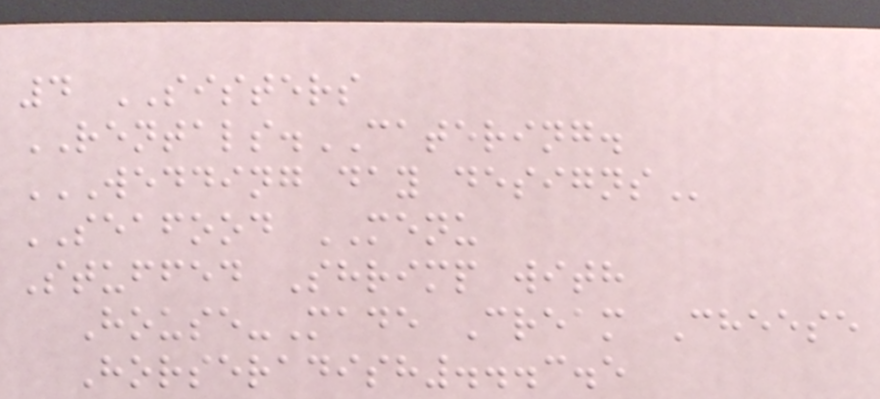4 SISTERS
RENTALS.CATERING.
WEDDING DAY DESIGNS
SEAFOOD MENU
Stuffed Shrimp with
House-Made Cream Cheese
Horseradish...3.5
